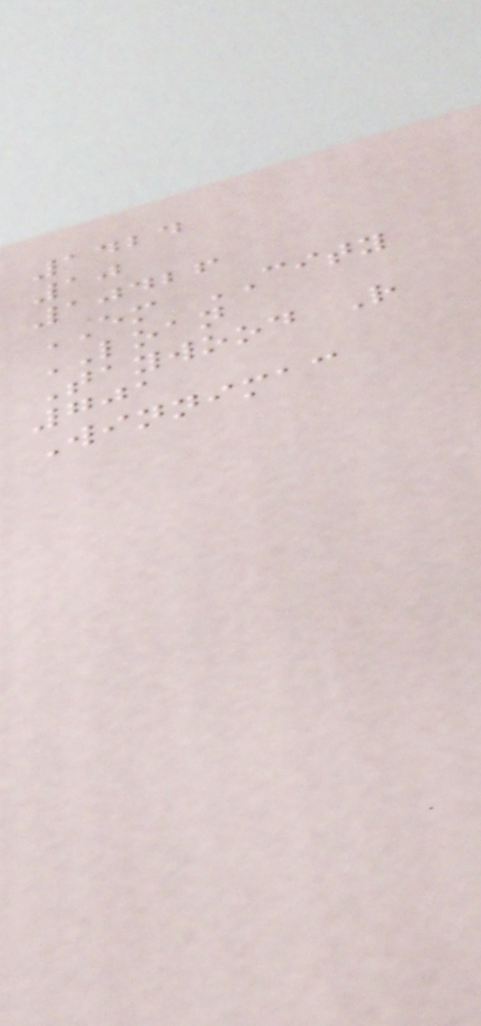1424
10
10426
EM CITY
LOAN
Taywood R
701
Winnimac
